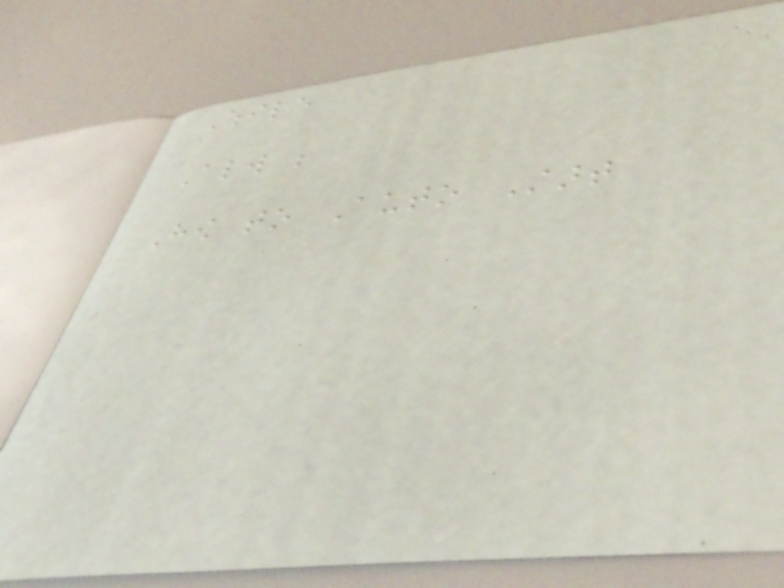While
Always be
How to Auto Start
